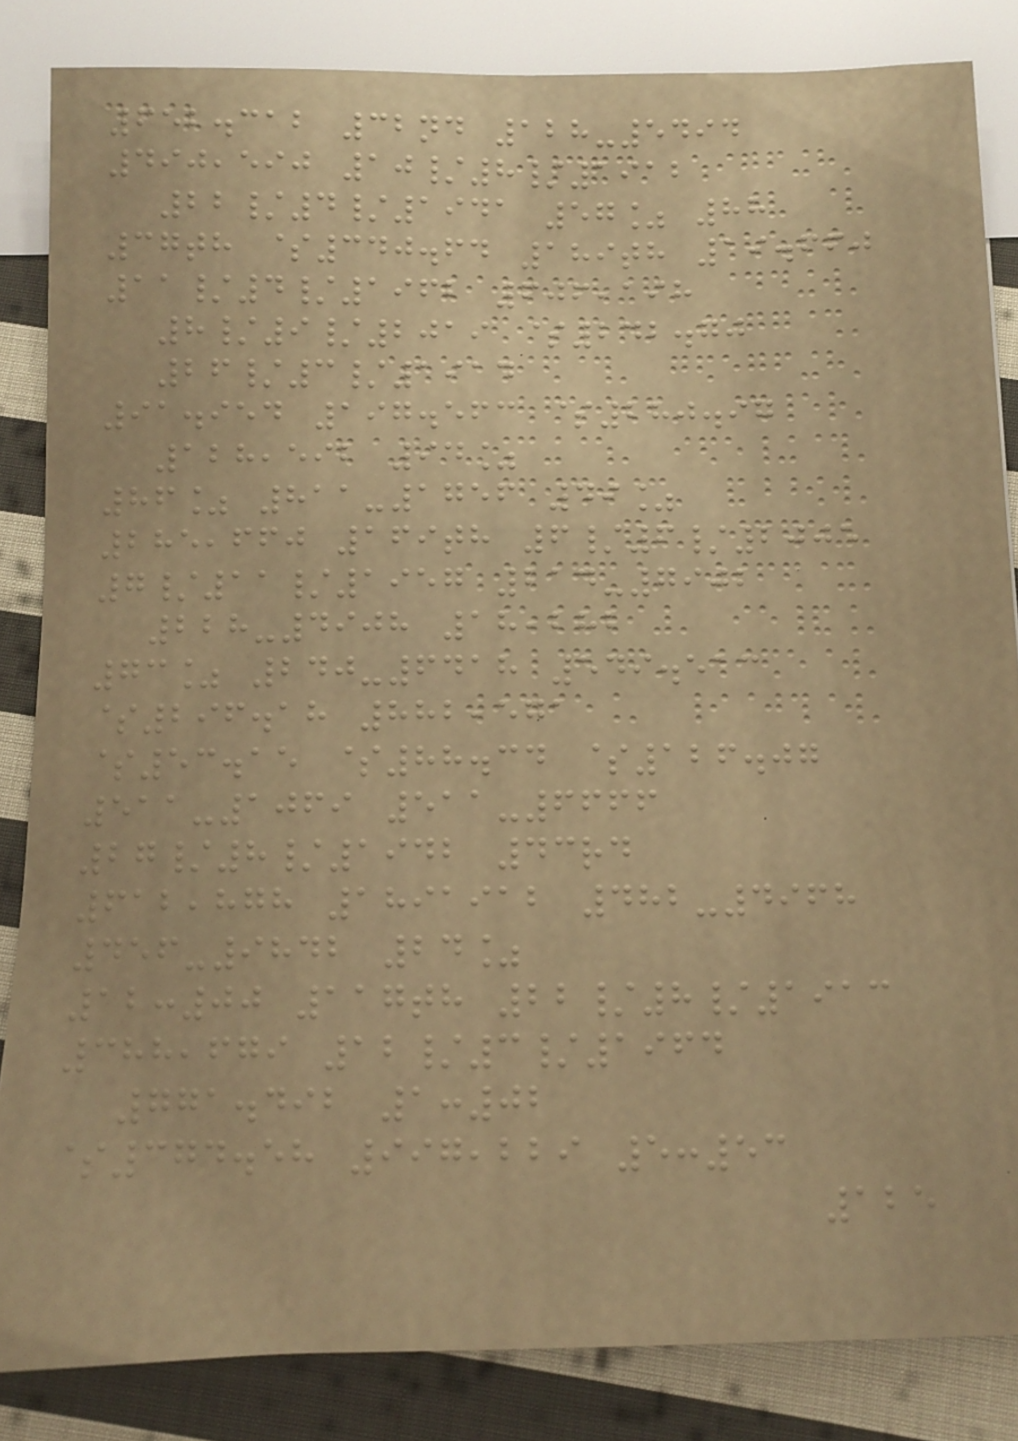652.312 32nd 128-5494
490,590 10/8/1912
22/4/1941 57% 88
37th $340.64 189th 19.660
11/4/1962 606,198
8/9/2019 $242.70
26/3/1914
91.954 197.563 $280.97
128,592 94%
86% 811-1756 49%
285,660 169th 6/6/2005
7/11/1957 214-7902
228-4908 18,282
73% 240-6418 549.513
$296.18 882,571
$53.15 $88.34 $126.07
511-1069 511-6666
27/8/1942 43rd
612,878 1891912 482-4968
456-9842 24%
12:00 117th 22/8/1913
388,679 12/3/1964
771.492 1:02
$374.58 997,229 5:53
125
